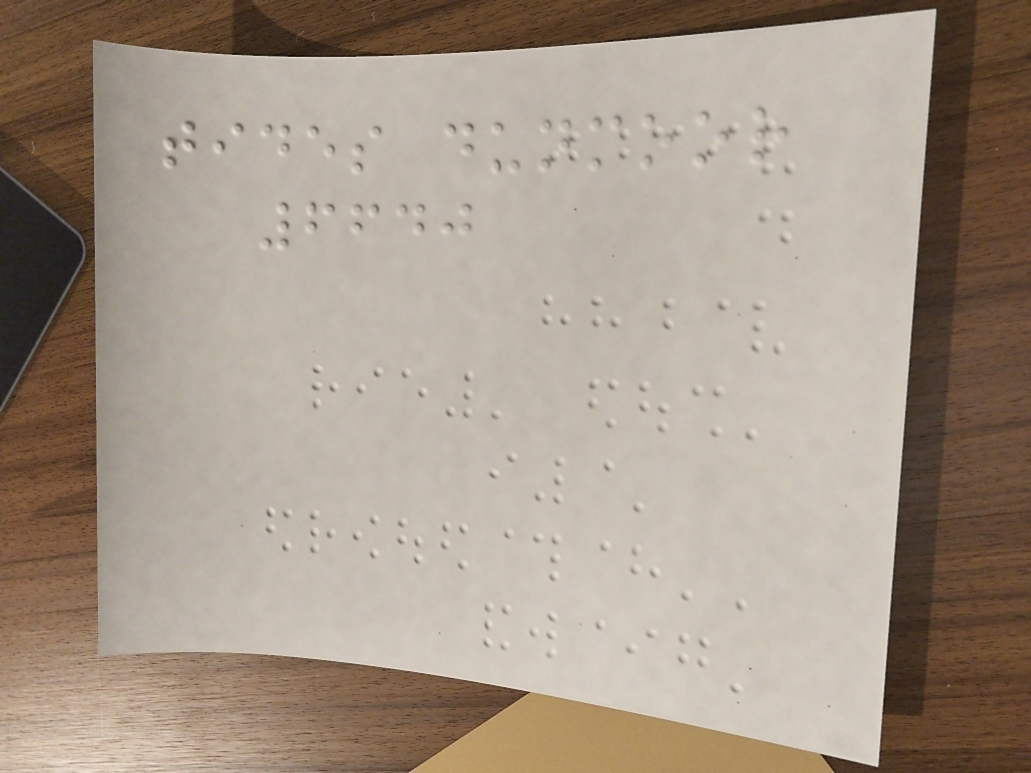tides dunmoor
6640
